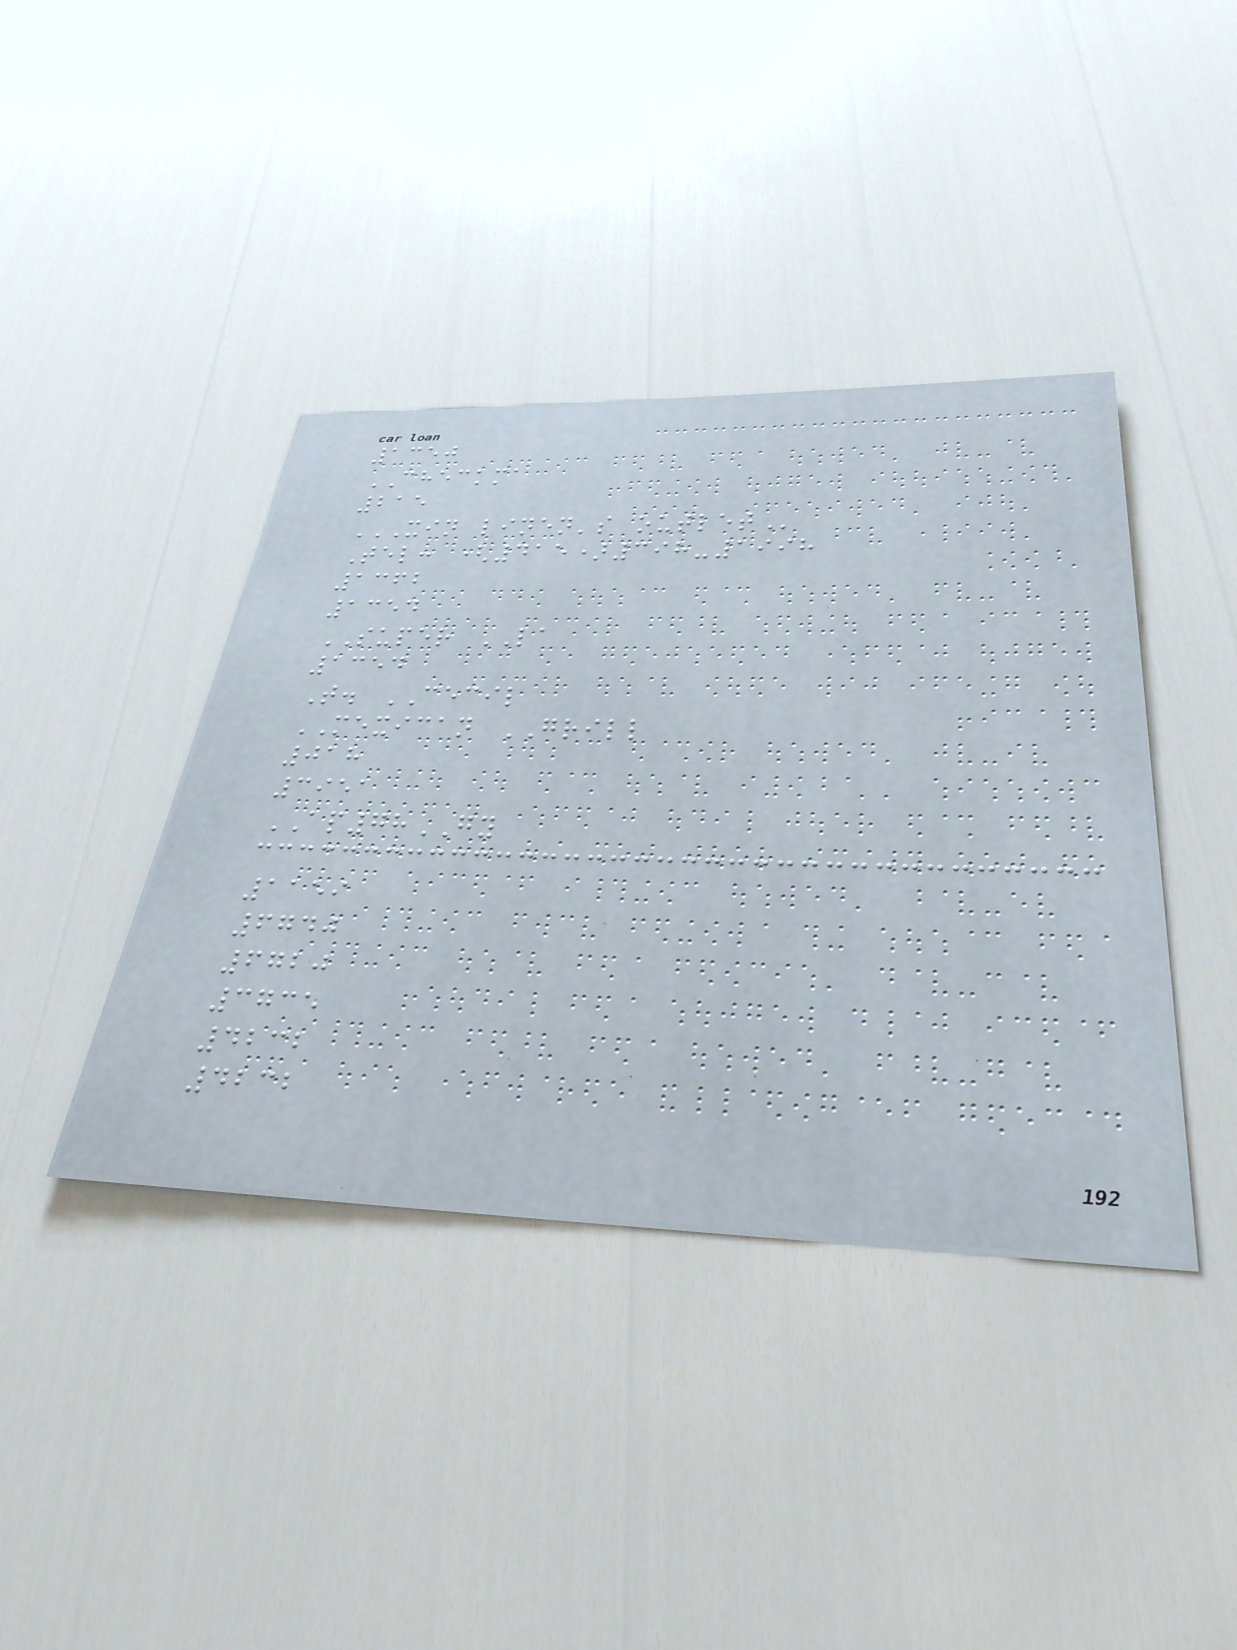1350
CHECKMA
215
XIN LINEN'S OUTLET
Tel: (415)398-1998
1362
1354
SUPER LA
1354
T. CECIL
MEXICAN GRILL
018
3951
AP78GY
1159
6740
6720
3735
4232
4232
